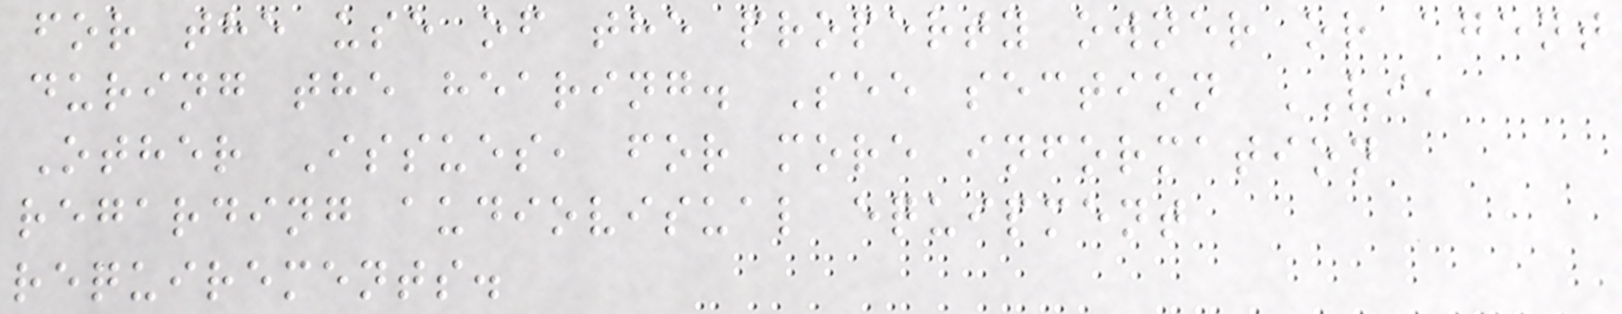for the use of the property owner or agent
during the hearing. See section VI,
Other Issues, for more information
regarding audiovisual equipment
requirements.
